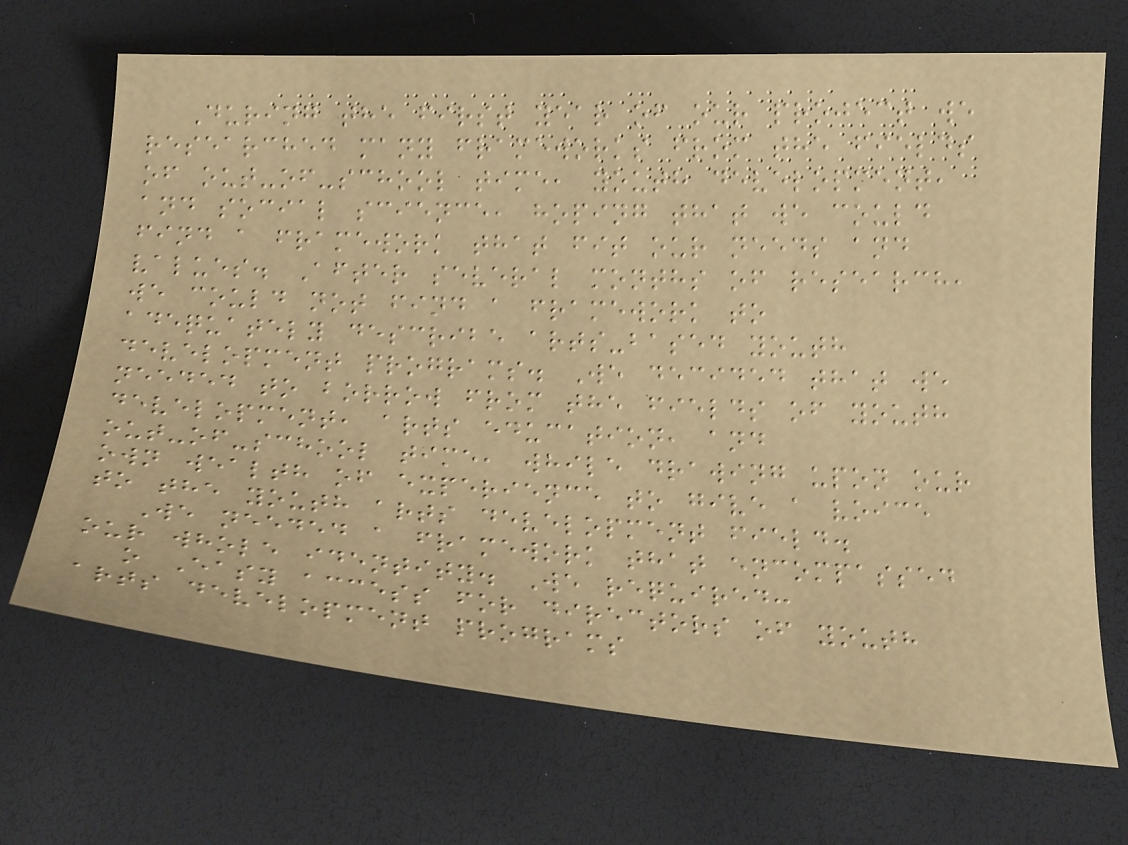During the first year of our project we
researched many frameworks from the fields
of out-of-school time, youth development,
and social science, hoping that we could
find a framework that fit our needs and
values. After several months of research,
we could not find a framework to
adequately describe arts-based youth
development programs. We decided that we
needed to borrow from the fields of youth
development, arts education, and
out-of-school time, while drawing upon our
own wealth of experience to give a voice
to the youth arts development field.
We needed a framework that encompassed
our whole identity. We required:
o Easy access for directors of youth
arts development programs
